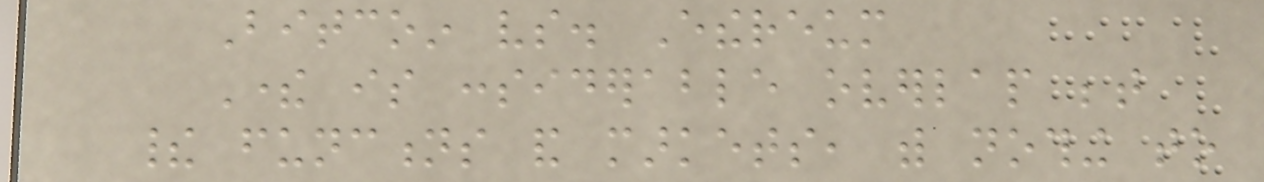Bitcoin vs. Ethereum
There is considerable overlap between
their functions and markets, with nothing to
